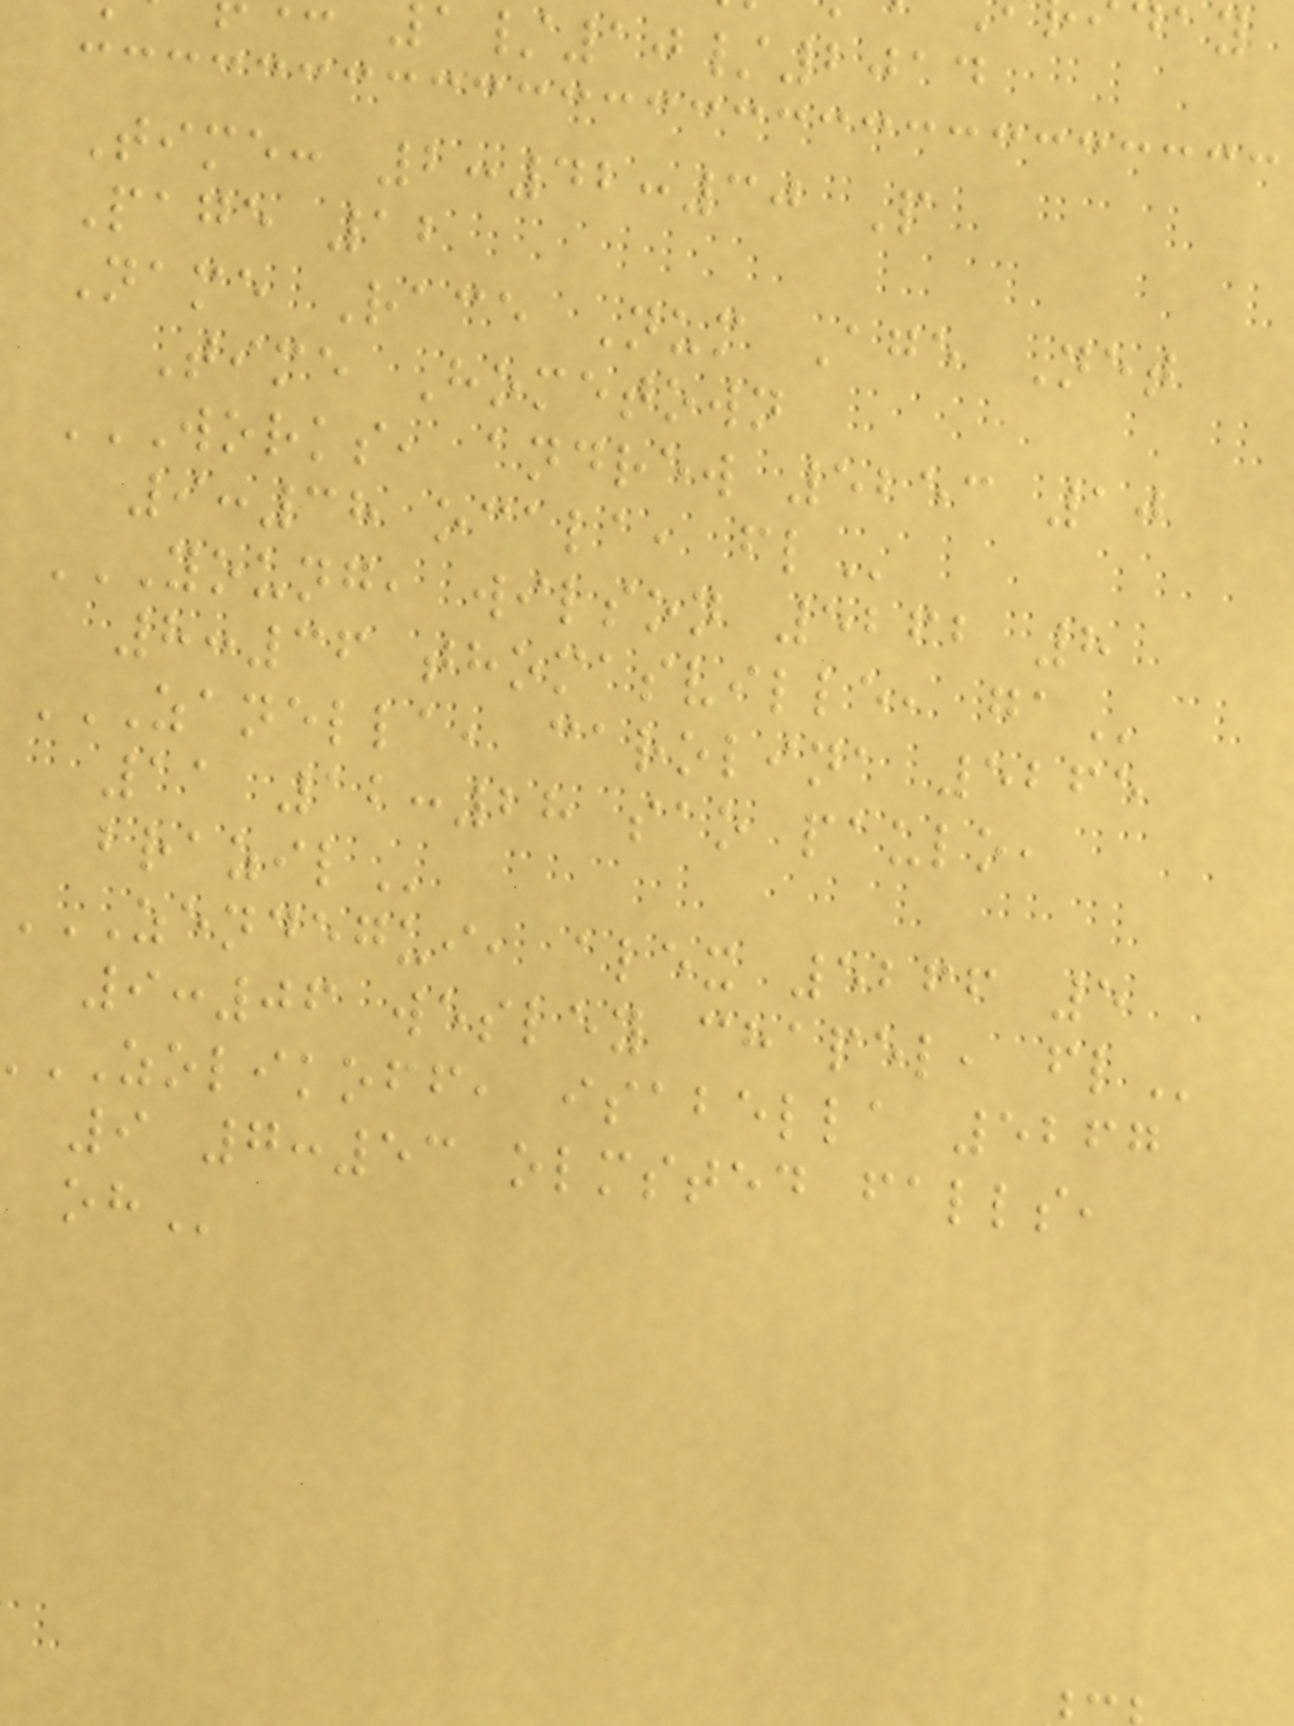/10/2014
Time: 2:42:30 P
Page 12
Name Race Num Age Net
Time Hometown
WORKS, ANDREW 5253 10
9:38 ocala,
YOUNG, WILSON 5262 8
8:36 thomasville,
ZANELLA, CAROLINA 5265
11 12:28 sao paulo,
ZENDEGUI, alex 5266 5
9:06 wesley chapel,
ZOLIKOFF, isabella 5267
9 7:53 olmsted falls,
